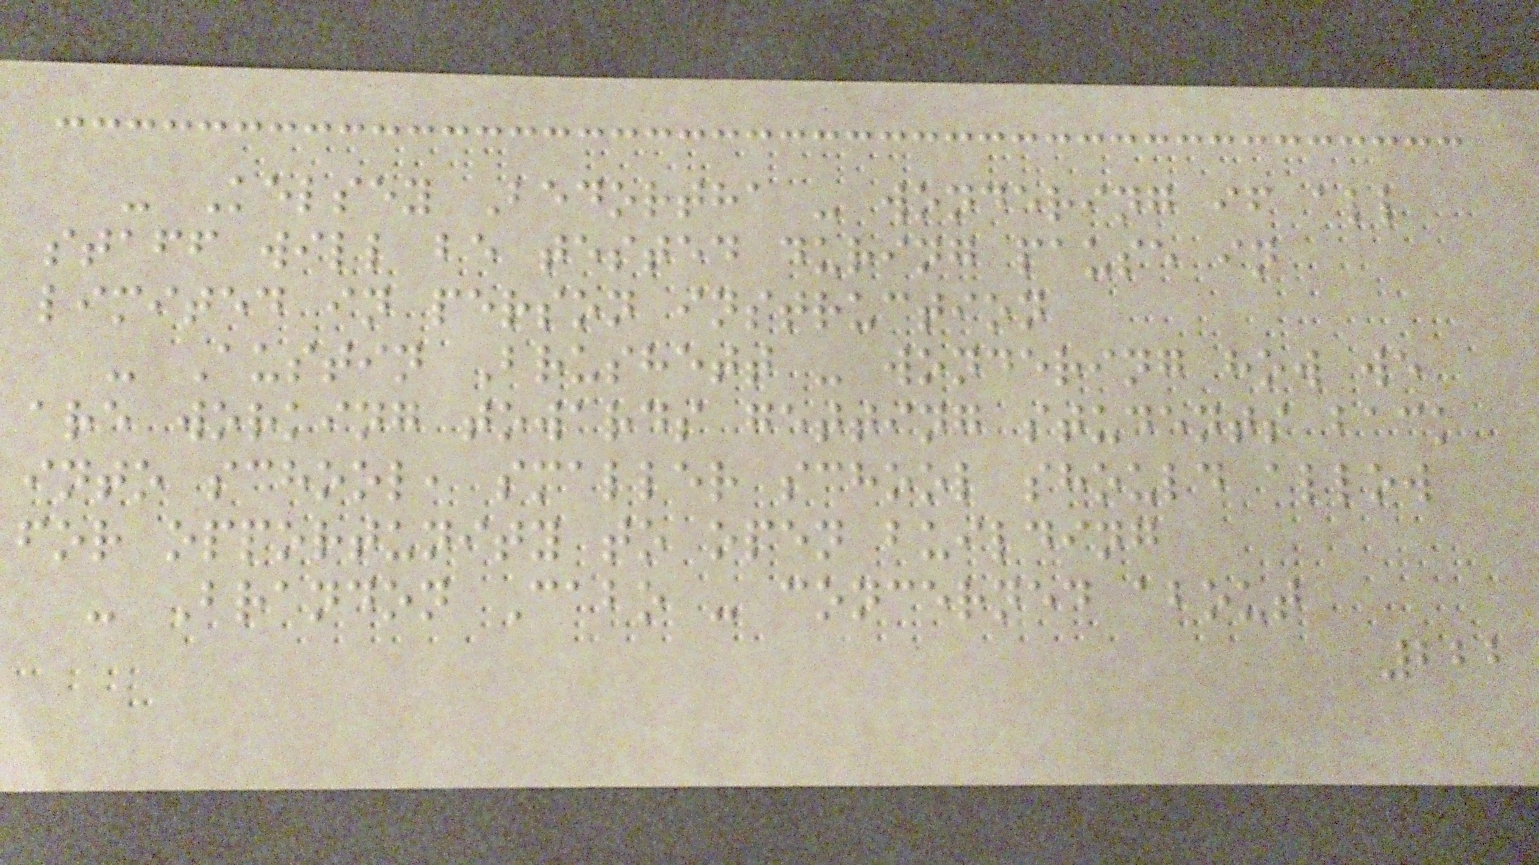- Kelsey Bedortha - wondering if all
staff will be tested during pause in
limited in person instruction
- Austin Brushett - wondering how we
are working towards getting students back
into school, smaller school should allow
for opportunity to open building
- Brandon Cabo - concerned about
222
